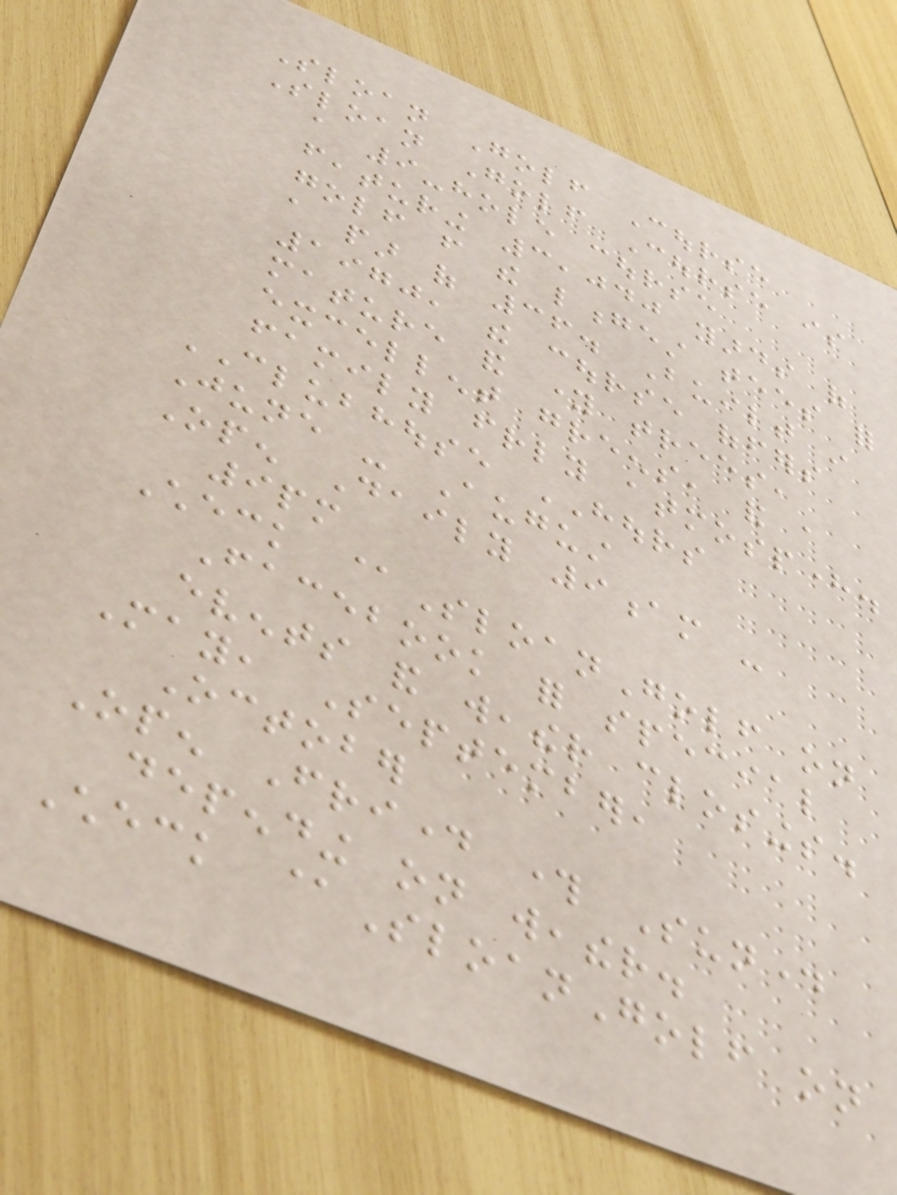Sloan Golf Course
Sloan Golf Course is
a 9-hole course
featuring 3,040 yards of
golf from the longest tees for
a par of 36. Built in
1970, the course offers
mature and young trees,
excellent greens, and a
family friendly atmosphere.
CLUBHOUSE HOURS
June - August
Open Daily 9am -
9pm
Check @SloanGolf on
Facebook for special
events and weather closings.
May, September,
October
Open Friday through Sunday
depending on weather.
Check @SloanGolf on
